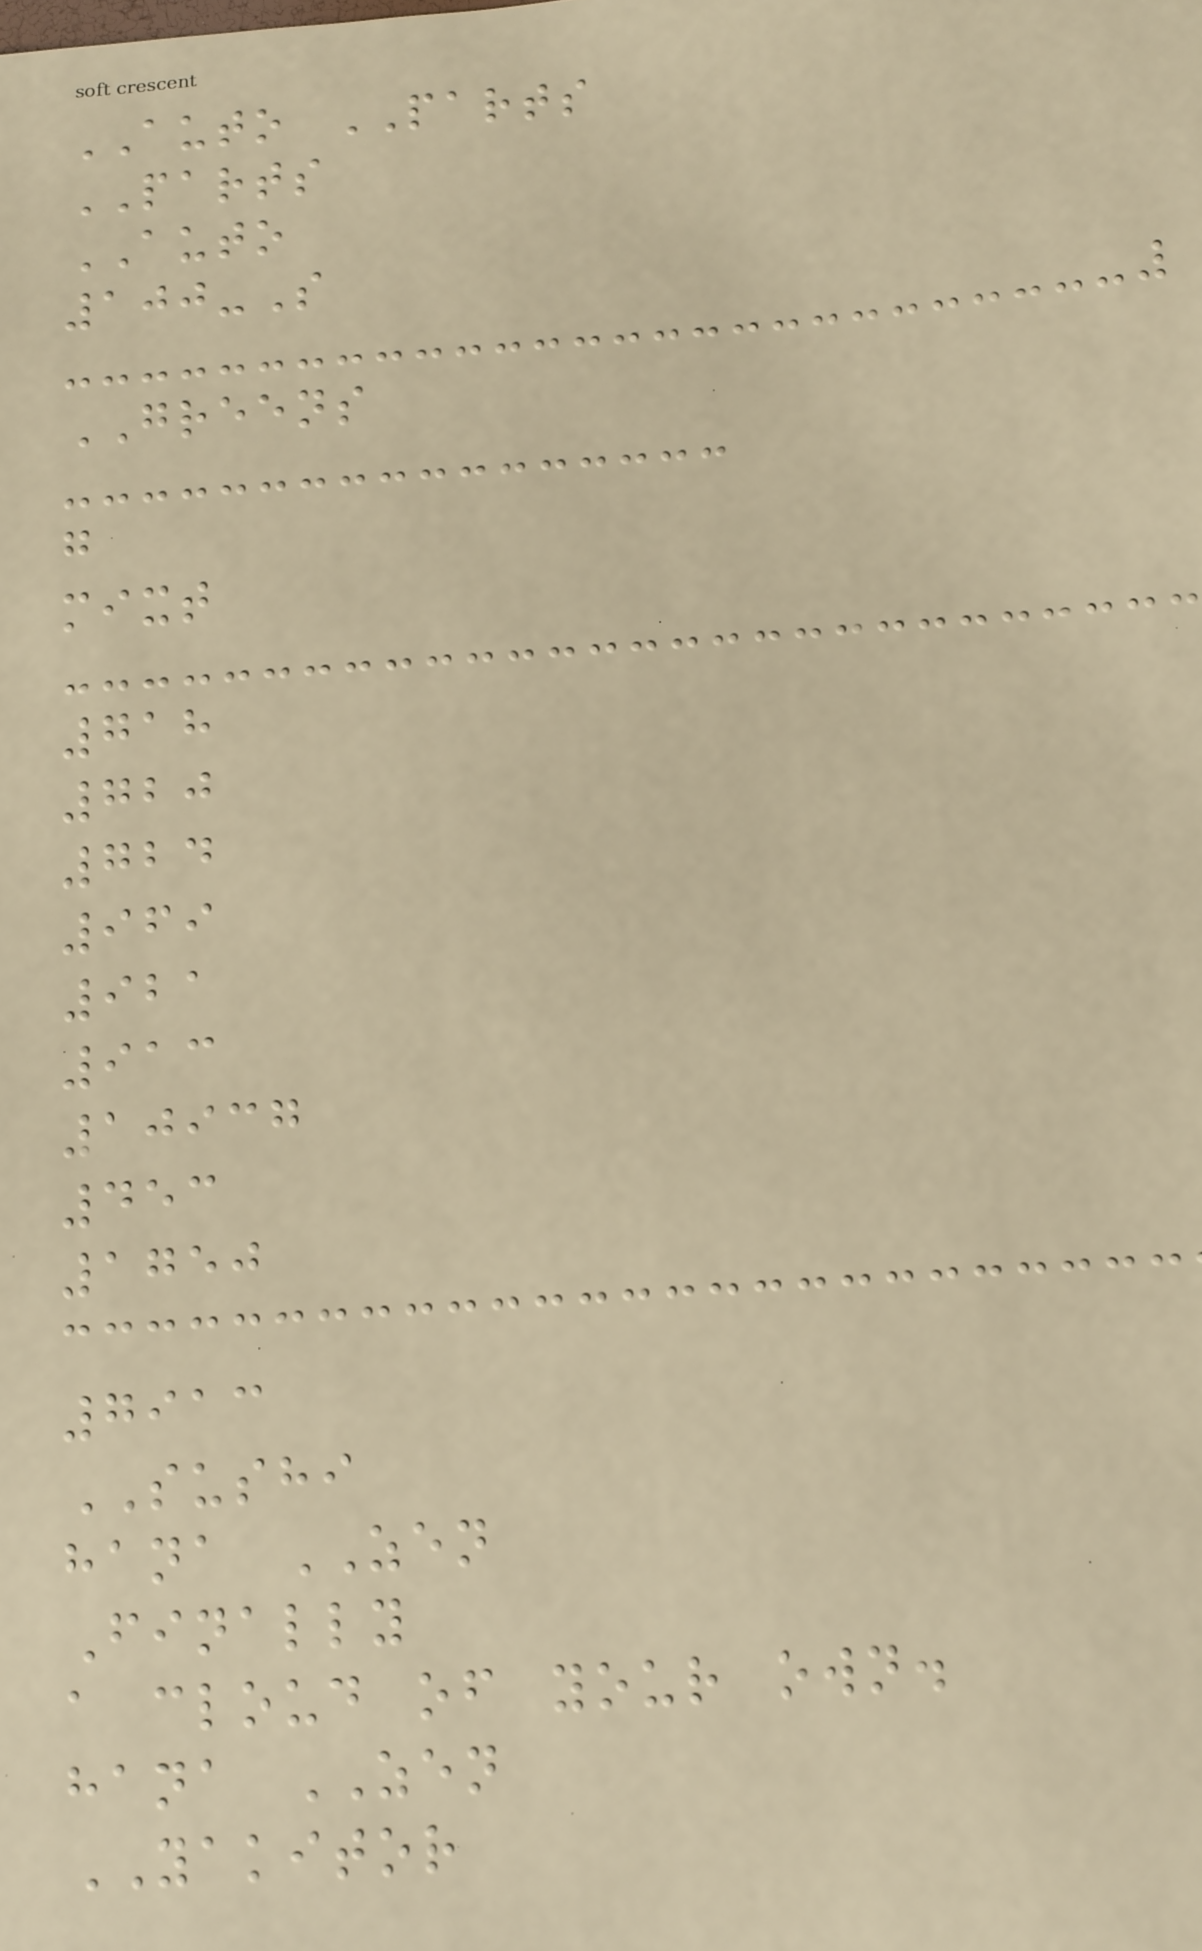AUTO PARTS
PARTS
AUTO
100-S
GREENS
g
mixt
718
720
724
969
921
913
10937
453
1750
7913
SUSHI
hana ZEN
Finally
a cloud of your own.
hana ZEN
YAKITOR
